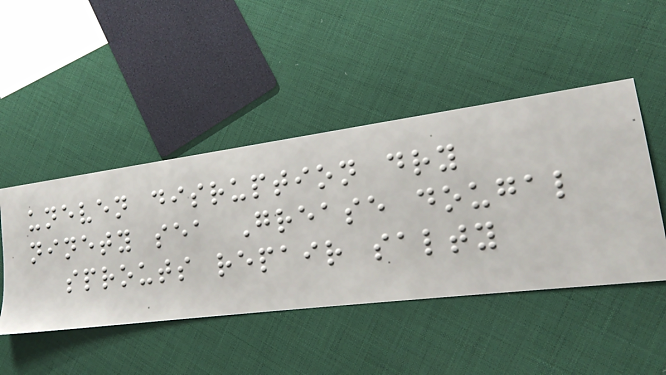uneven disruption dry
ninety sea Grease dougal
sprouts repair salty
